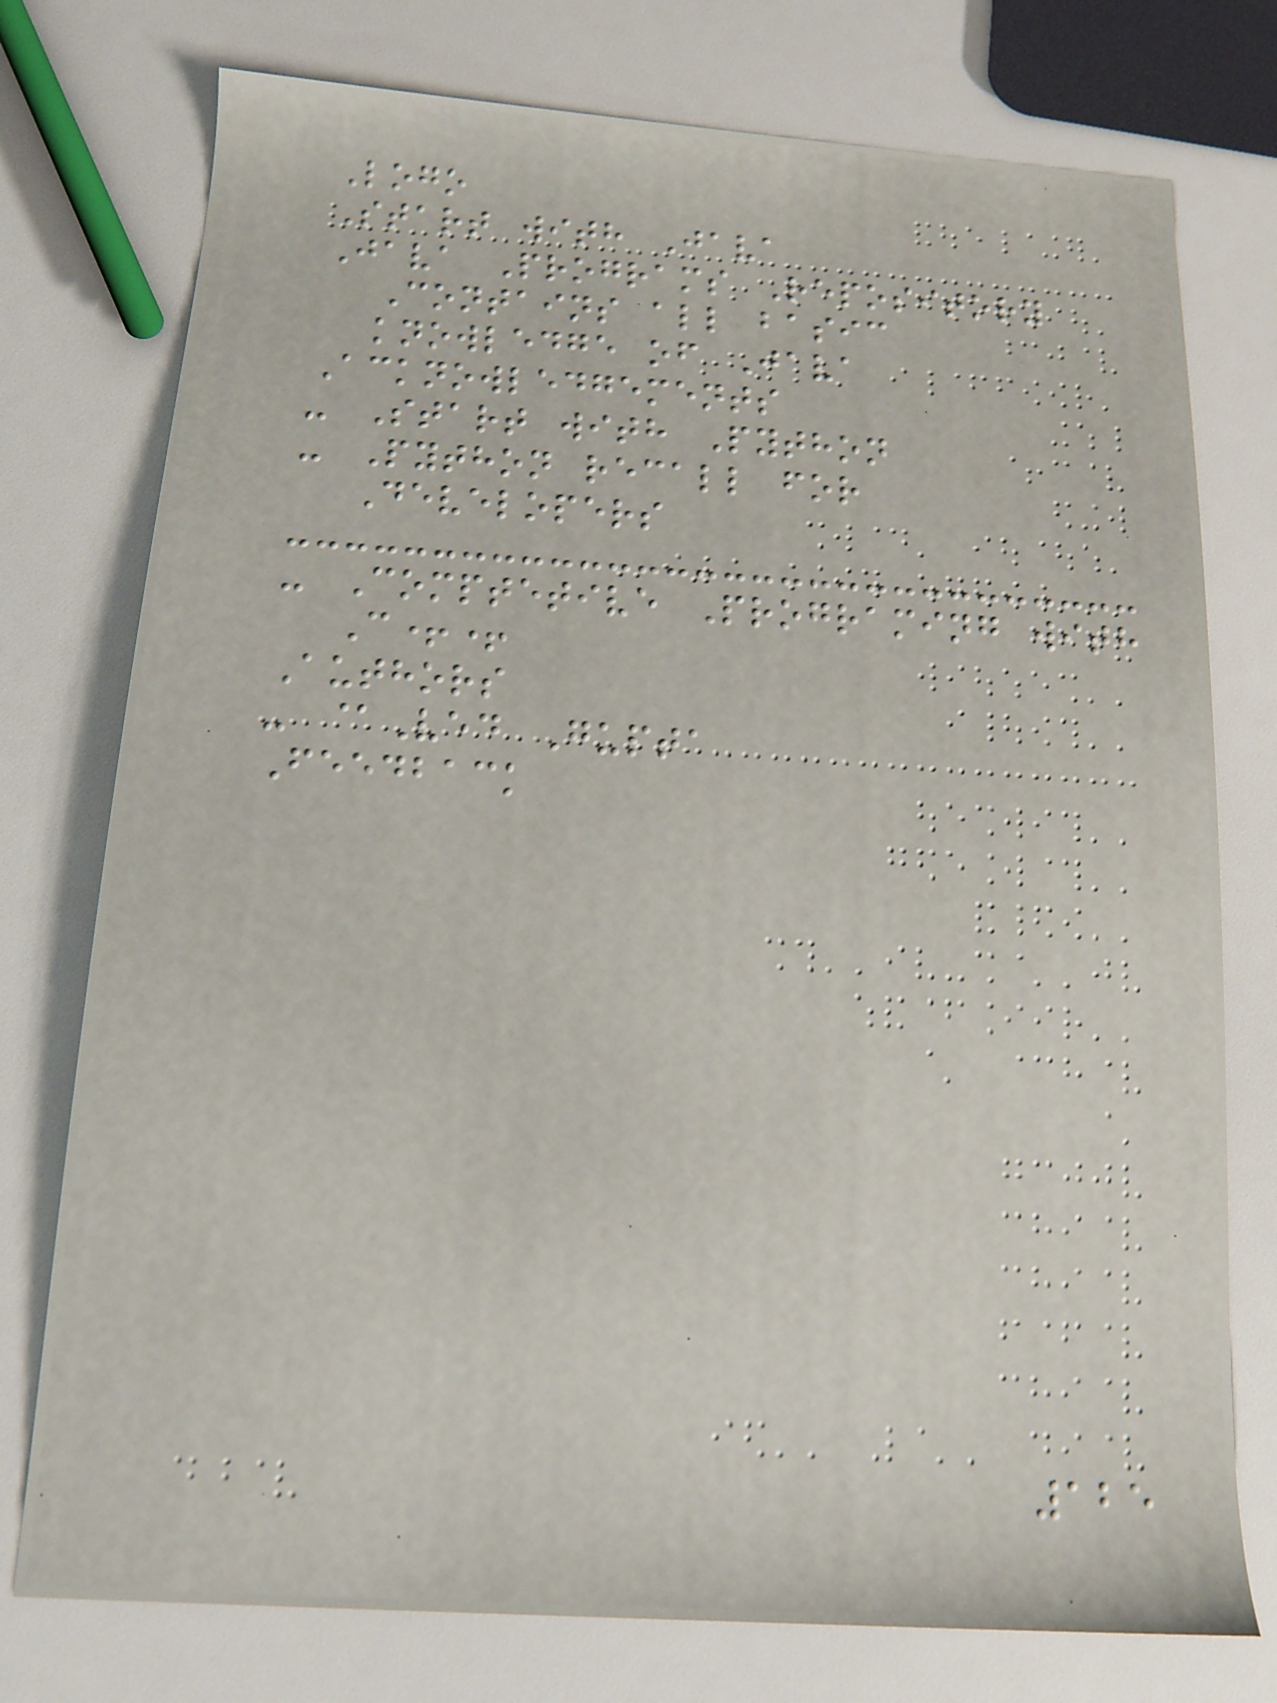Logo
Start with Java
Java Programs Repository
Contains all basic
knowledge of Java
Acknowledgements
- Start with Python
- Python recall for
Developers
- Comptetive Programing with
C++
Authors
- @Ved Gupta
Feedback
125
